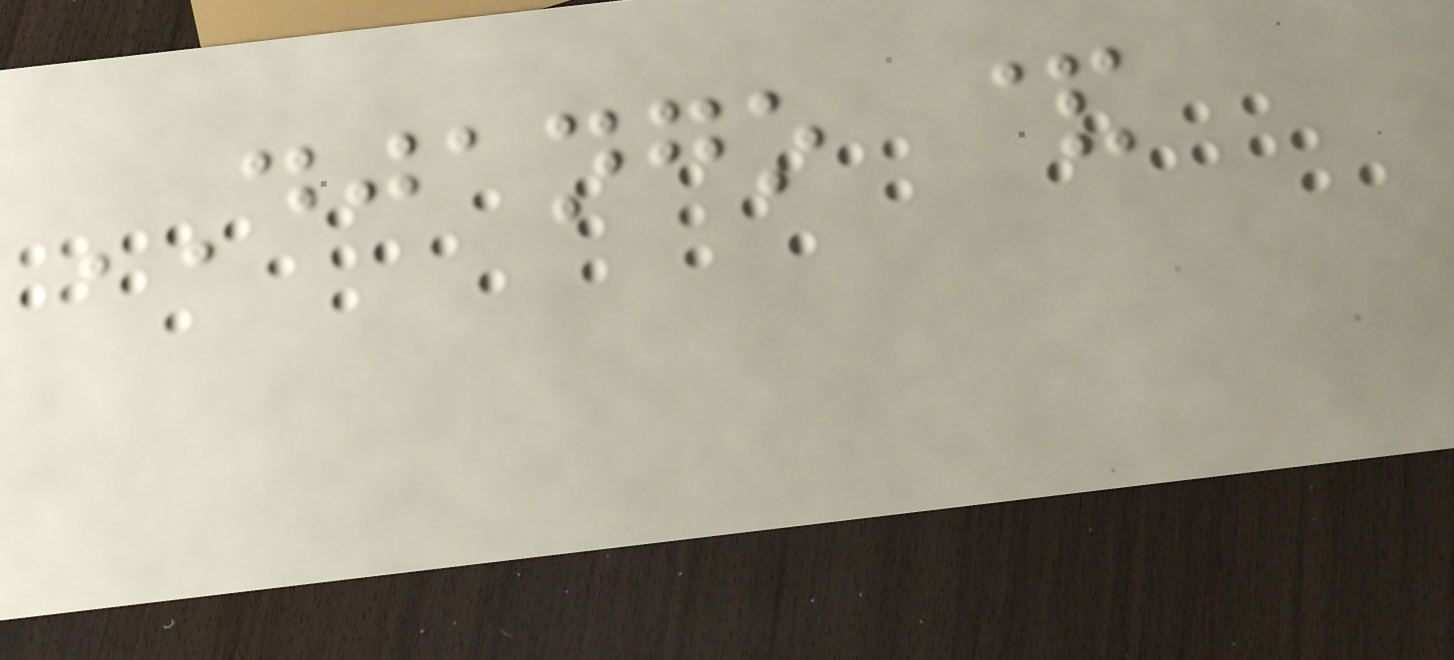DJANGO &
